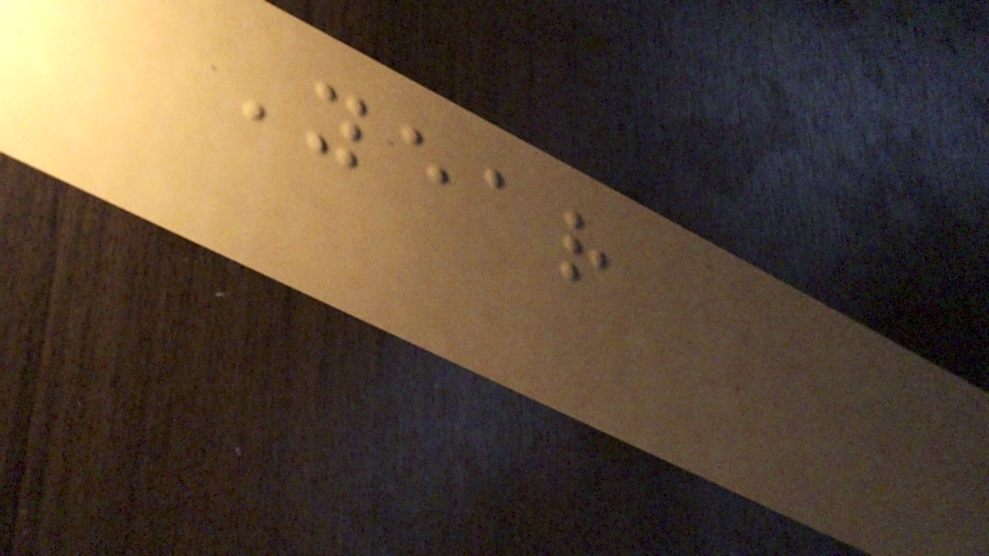Year
